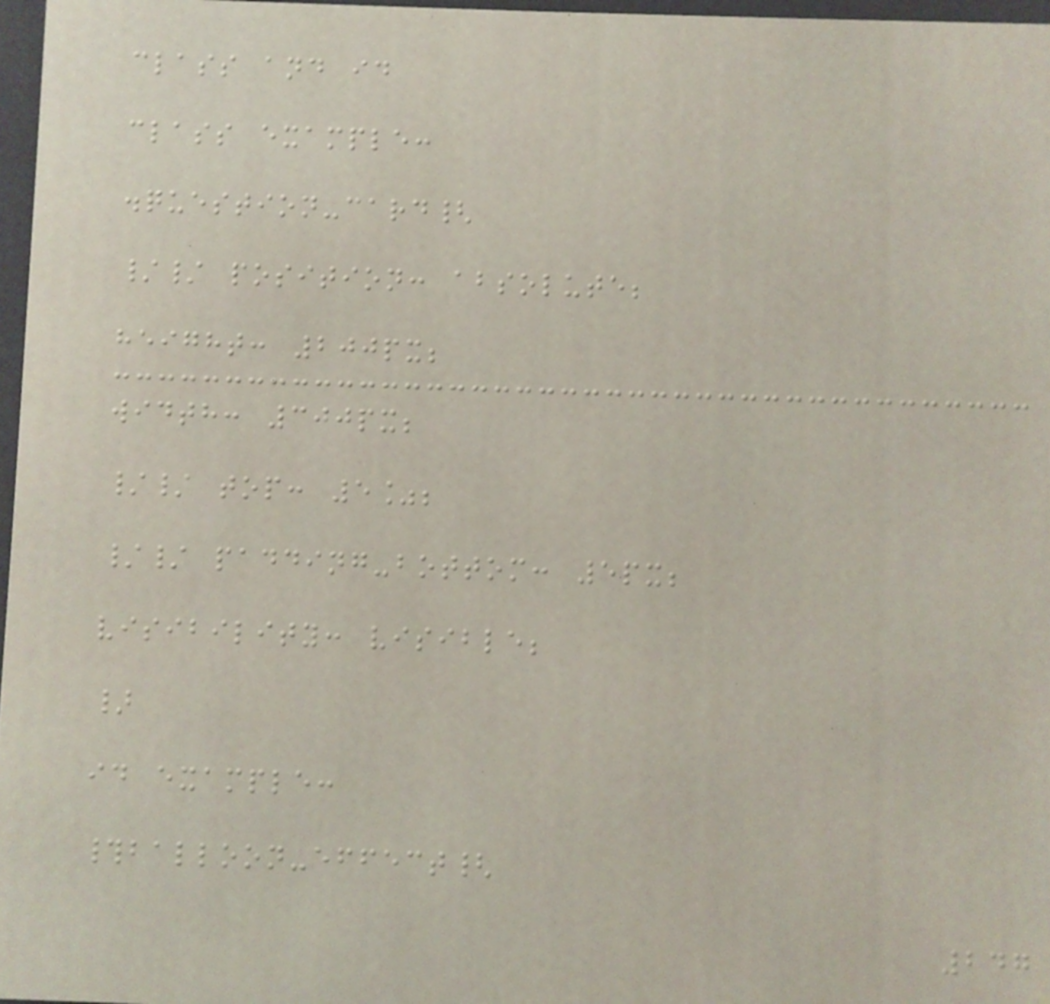class and id
class example:
.question-card{
// position: absolute;
height: 200px;
width: 300px;
// top: 5%;
// padding-bottom: 5px;
visibility: visible;
}
id example:
#balloon-effect{
247
